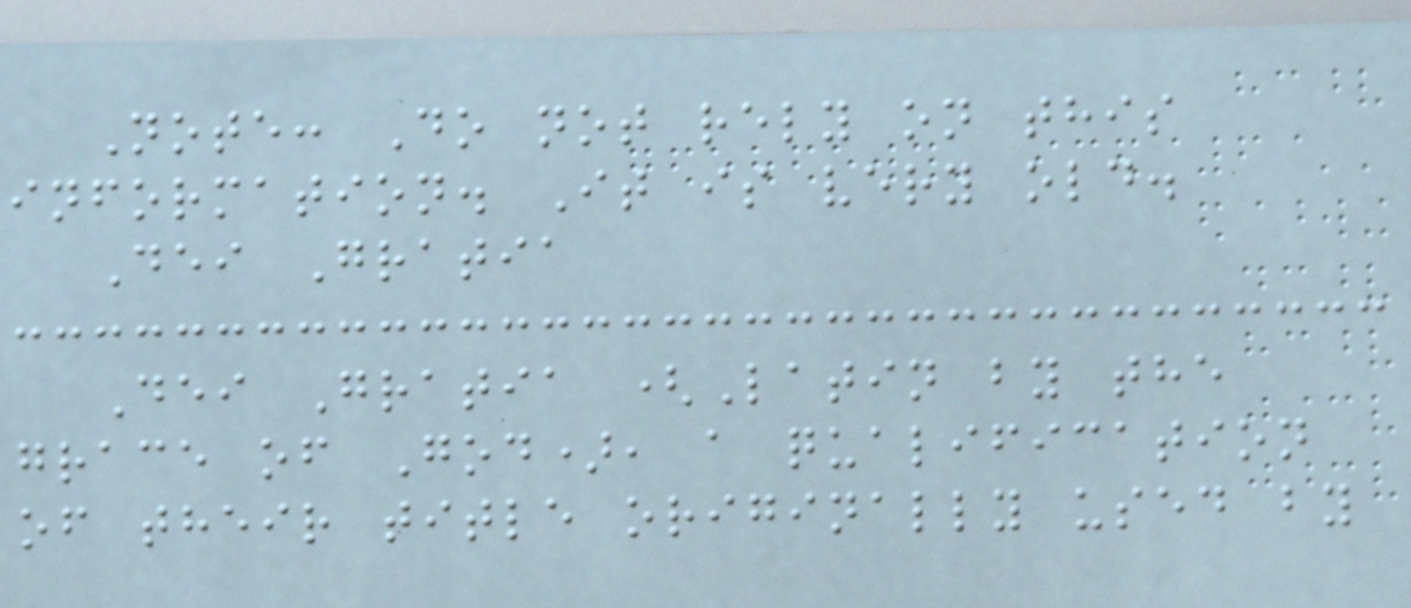Note: Do not rely on this
information. It is very old.
Dei Gratia
Dei Gratia (Latin by the
grace of God), a qualification
of their title originally used by
